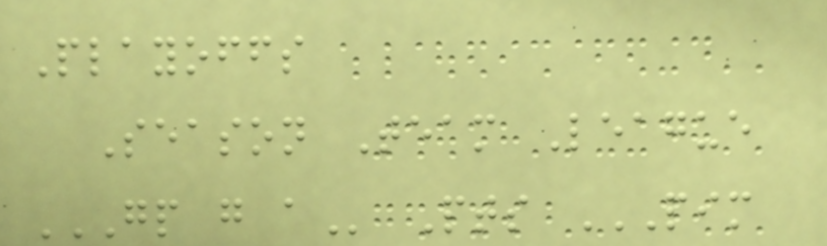Playoffs
Season Team League
GP G A Pts PIM
